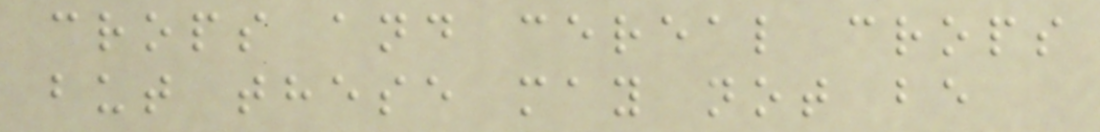crops and cereal crops
but these may not be
